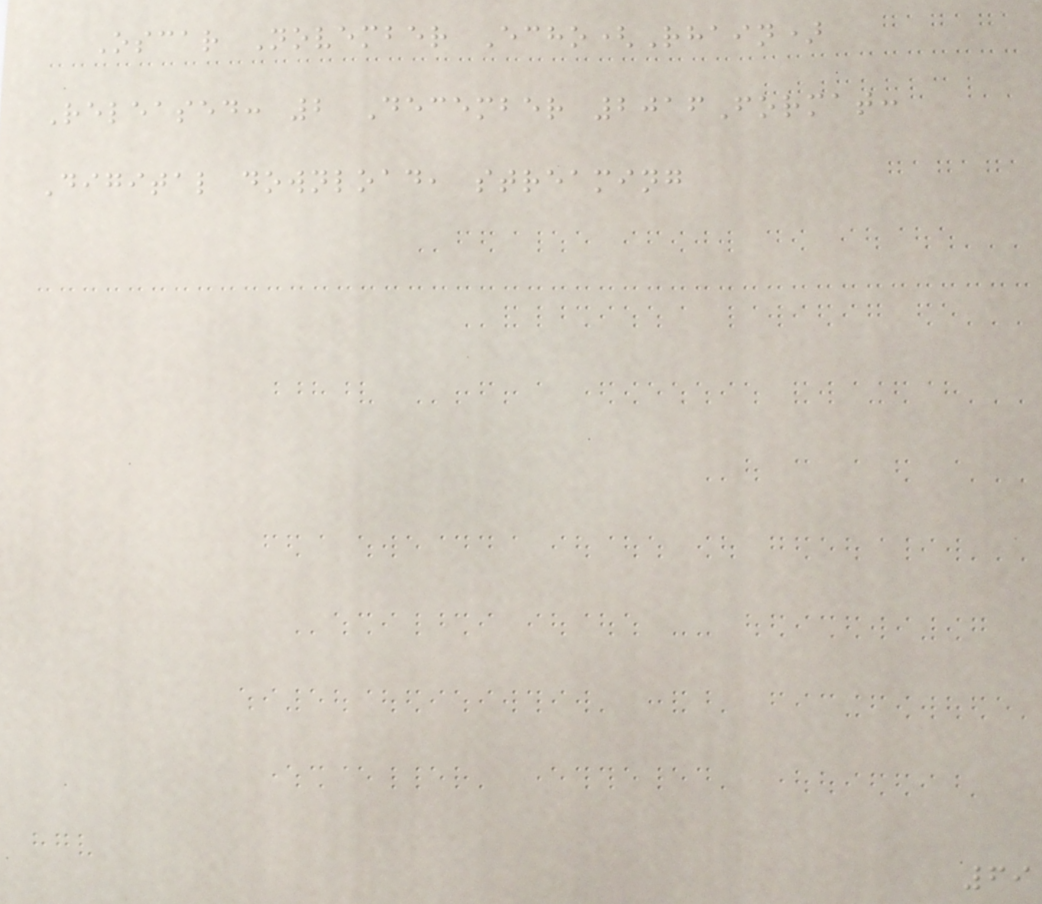Oscar November Echo(Rhain)
Released: 2 December 2016Format:
Digital download, streaming
69
